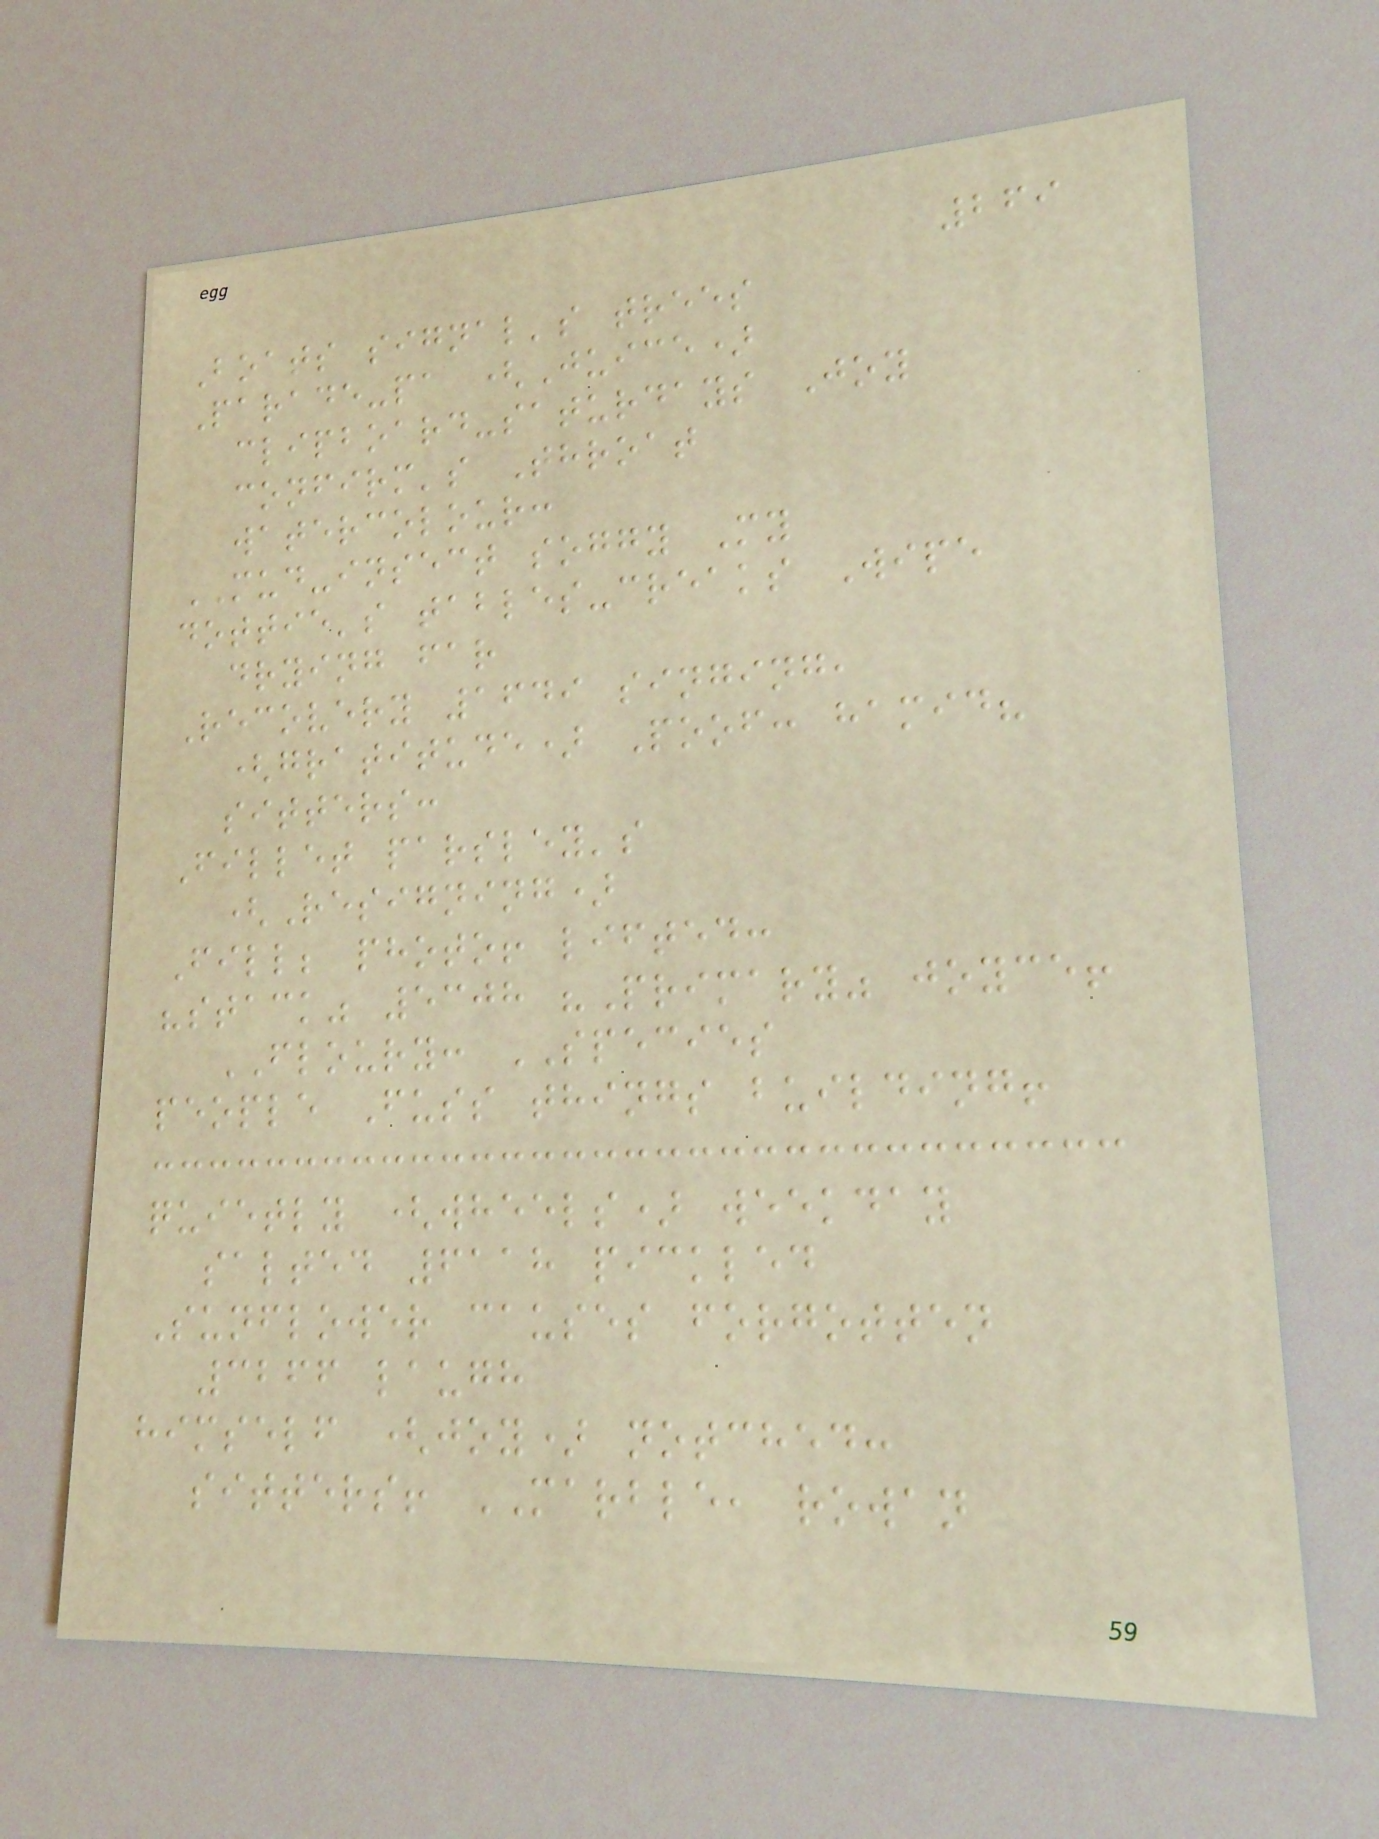269
Boats signal's trees
Parade-pa (Juice)
clipboard-saturdays Joy
confirm's Throat
watercolour:
MUD-insect soggy My
dottie's tables-creaks Wipe
drying far
Recovery 1649 singing,
(gratitude) Poof: hamid?
sitters:
Fillet parsley's
(Resigning)
Fill; photo! lifted:
"stack" 5308 "Primary" joyce!
FLOURY: SPECIES
people Fuss things building!
quietly (wheels) weekday
salted 6118 pickled
Sunflower causes forgotten
3266 laugh
himself (joy) notched:
sitters! MARBLE, rowan
